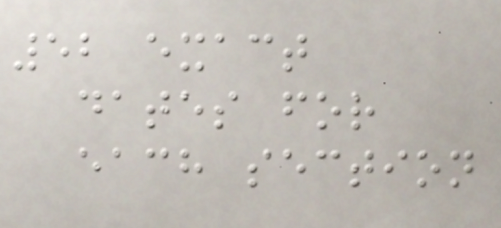52 exact
dates for
each section
